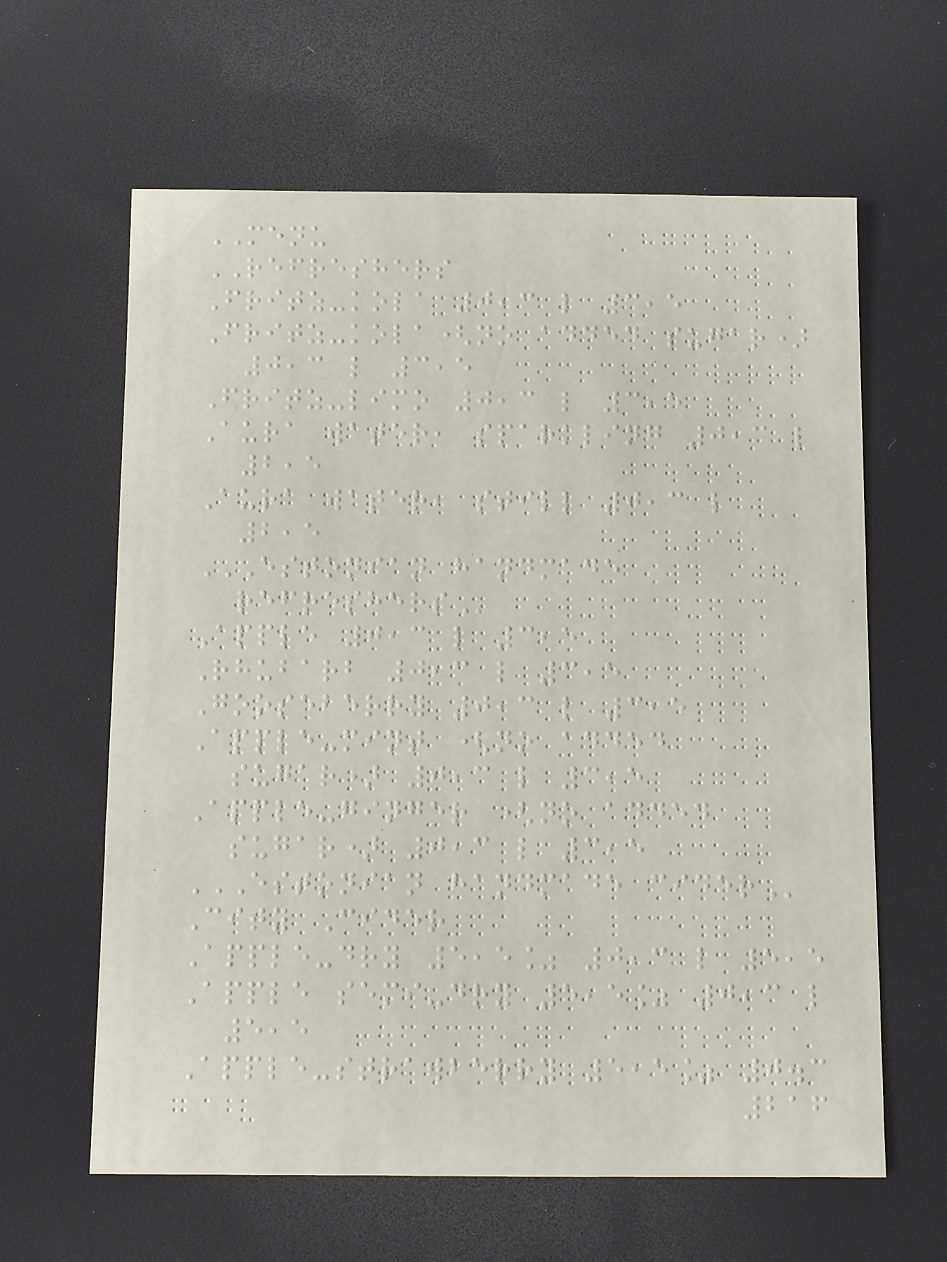MENU
REFRESHERS
Fritz-kola 0,3 l 3,5
Fritz-kola(no added sugar)
0,3 l 3,5
Fritz-limo 0,3 l 3,5
Aura water, sparkling 0,3 l
2,5
Aura water, still 0,3 l
2,5
ESTONIAN HANDMADE
REFRESHERS
Apple 0,3 l 3,5
Rhubarb 0,3 l 3,5
Gooseberry 0,3 l 3,5
Apple-mint (no added
sugar) 0,3 l 3,5
Apple-ginger (no added
sugar) 0,3 l 3,5
ESTONIAN HANDMADE CIDER
City Cider
Apple-dry 5,5% 0,3 l 5,5
Apple semi-dry 5,5% 0,3 l
5,5
Apple-strawberry 5,5% 0.3
216
